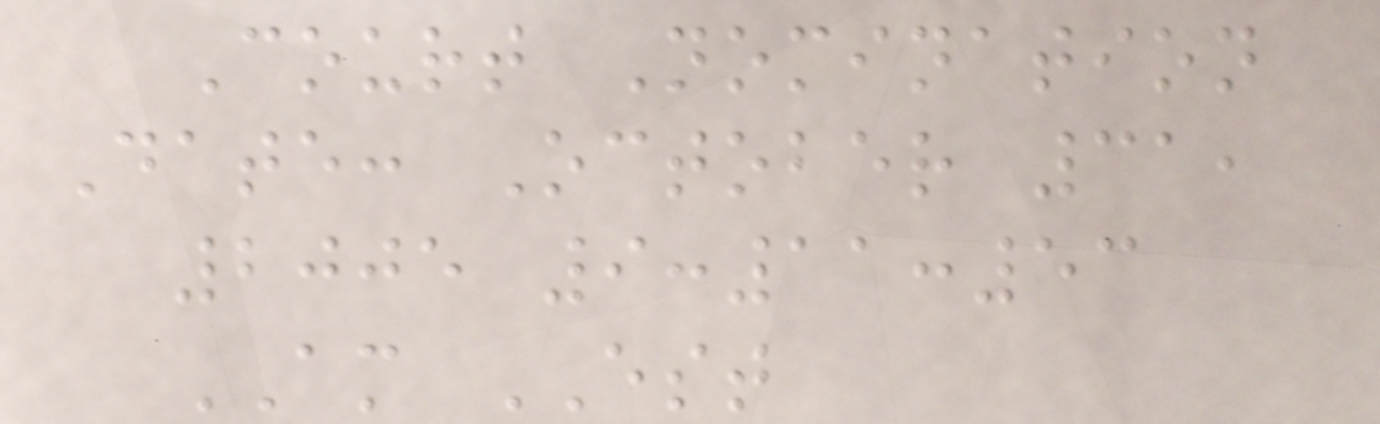Court Nomination
Date: October 31,
2005 9:11:53
AM EST
